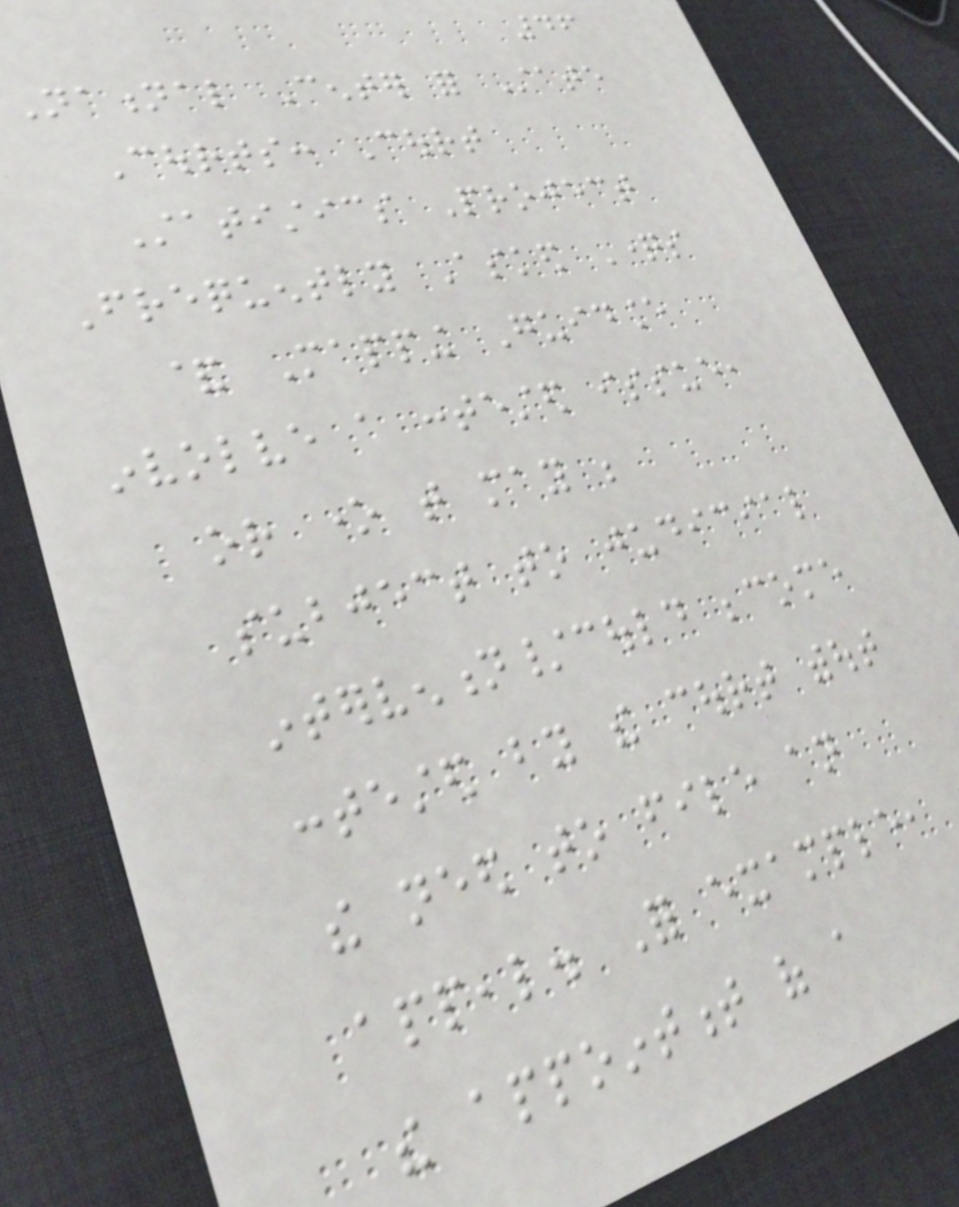46
National Center for State
Courts: Court
Statistics Project
Frequently Asked Questions
& Mapping Guidance
involve a contested issue,
or one that may be
subject to judicial
intervention/could become
contested by the court without
the need to file an
appeal. For example,
the appointment of a
